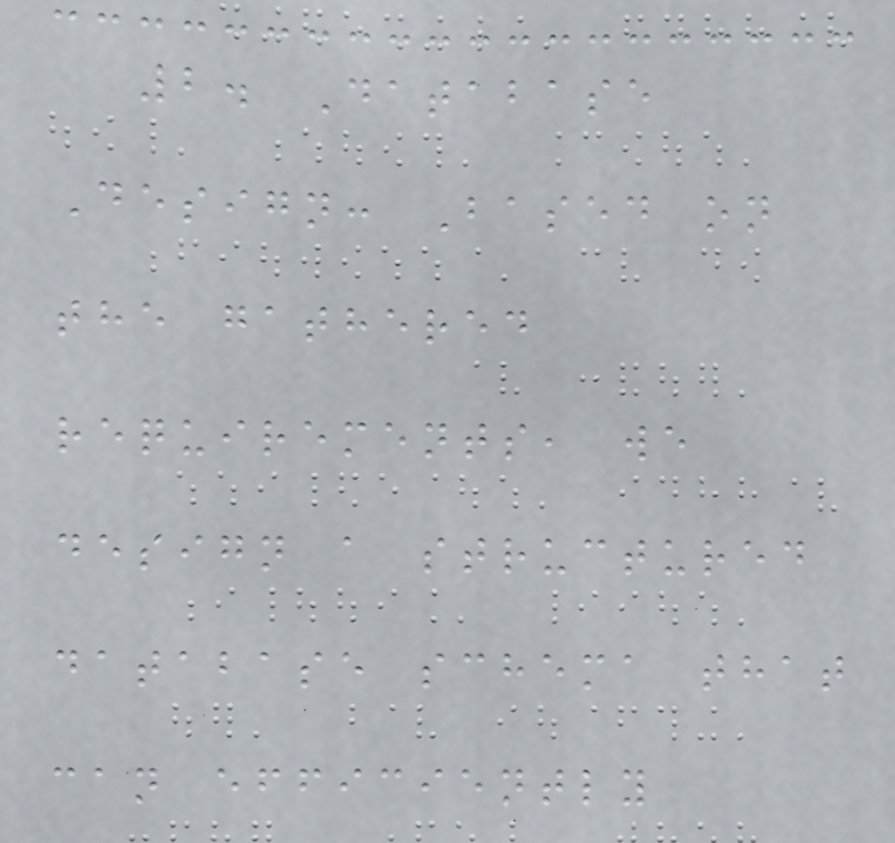2. Database
Design: Based on
the gathered
requirements, we
design a structured
database schema that
can efficiently
